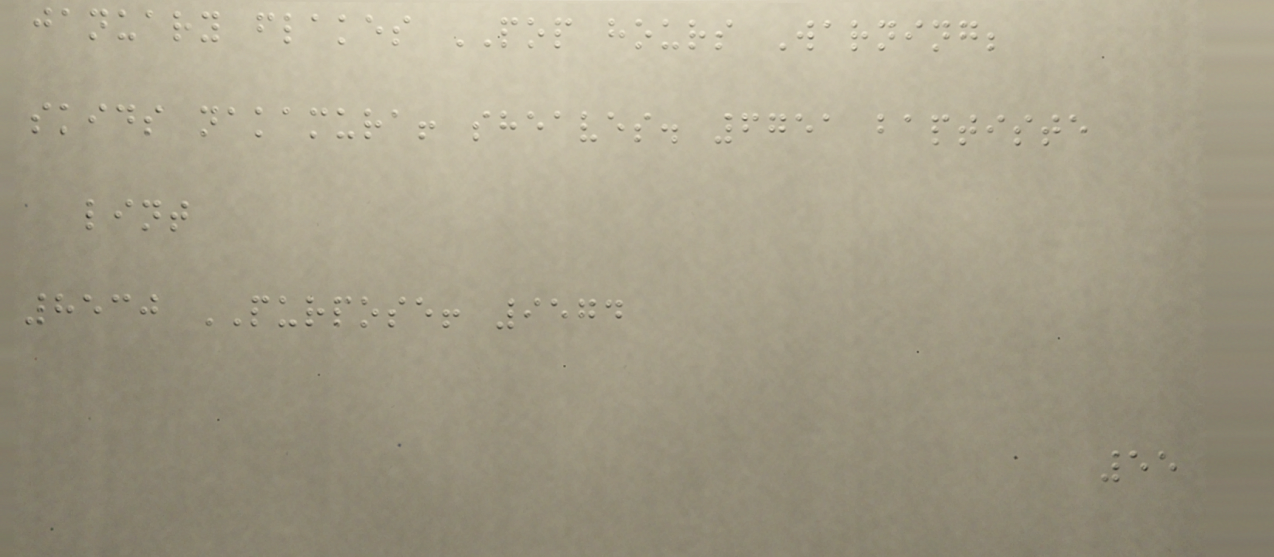january flakes POP hours Warning;
skids nakamura! sheaves. 6751 baptiste
lint
8530 PURPOSE! 9574
55
